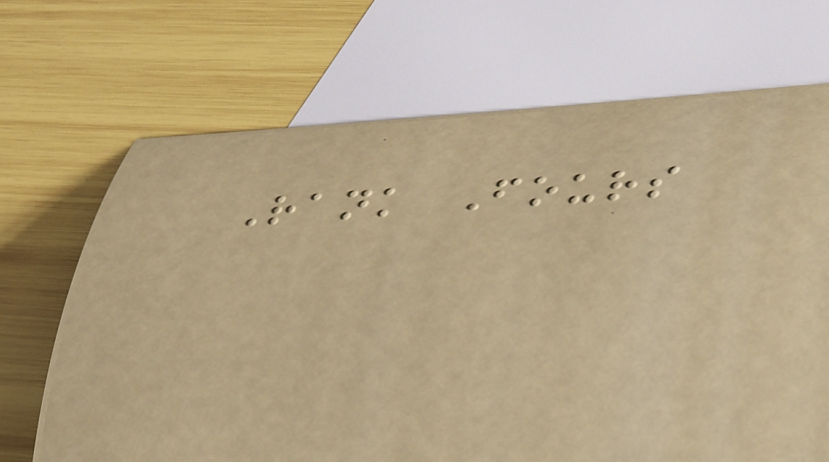Rank Fours
